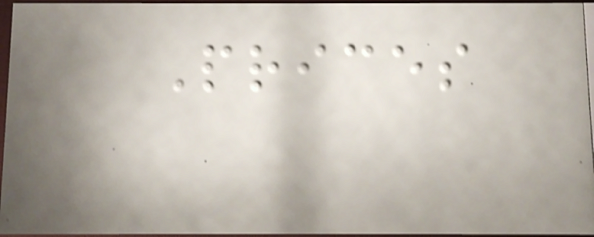Prices
